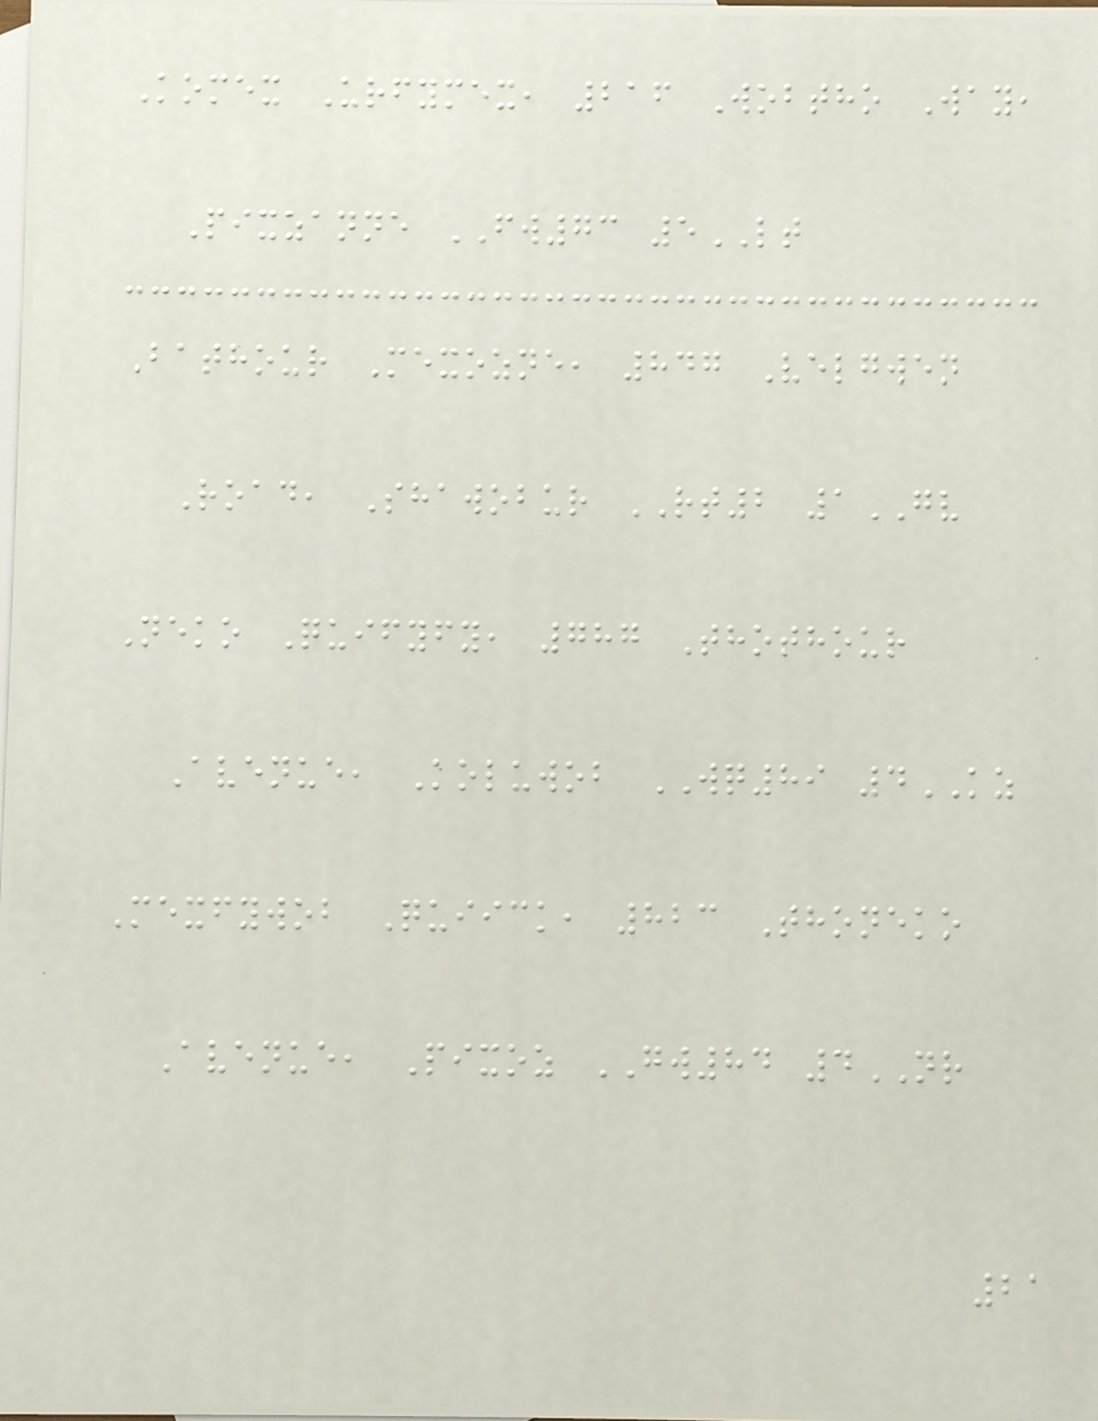Komex Urfymex, 216 Wobtho Way,
Pixzanne FW73 5LT
Bathour Mexozne, 847 Velgwen
Road, Shawobur RT2 1GV
Neko Quifyfy, 787 Thothour
Avenue, Koluwob WQ89 4KZ
Mexfywob Quiick, 823 Thoneko
Avenue, Pixoz GW84 4NR
21
